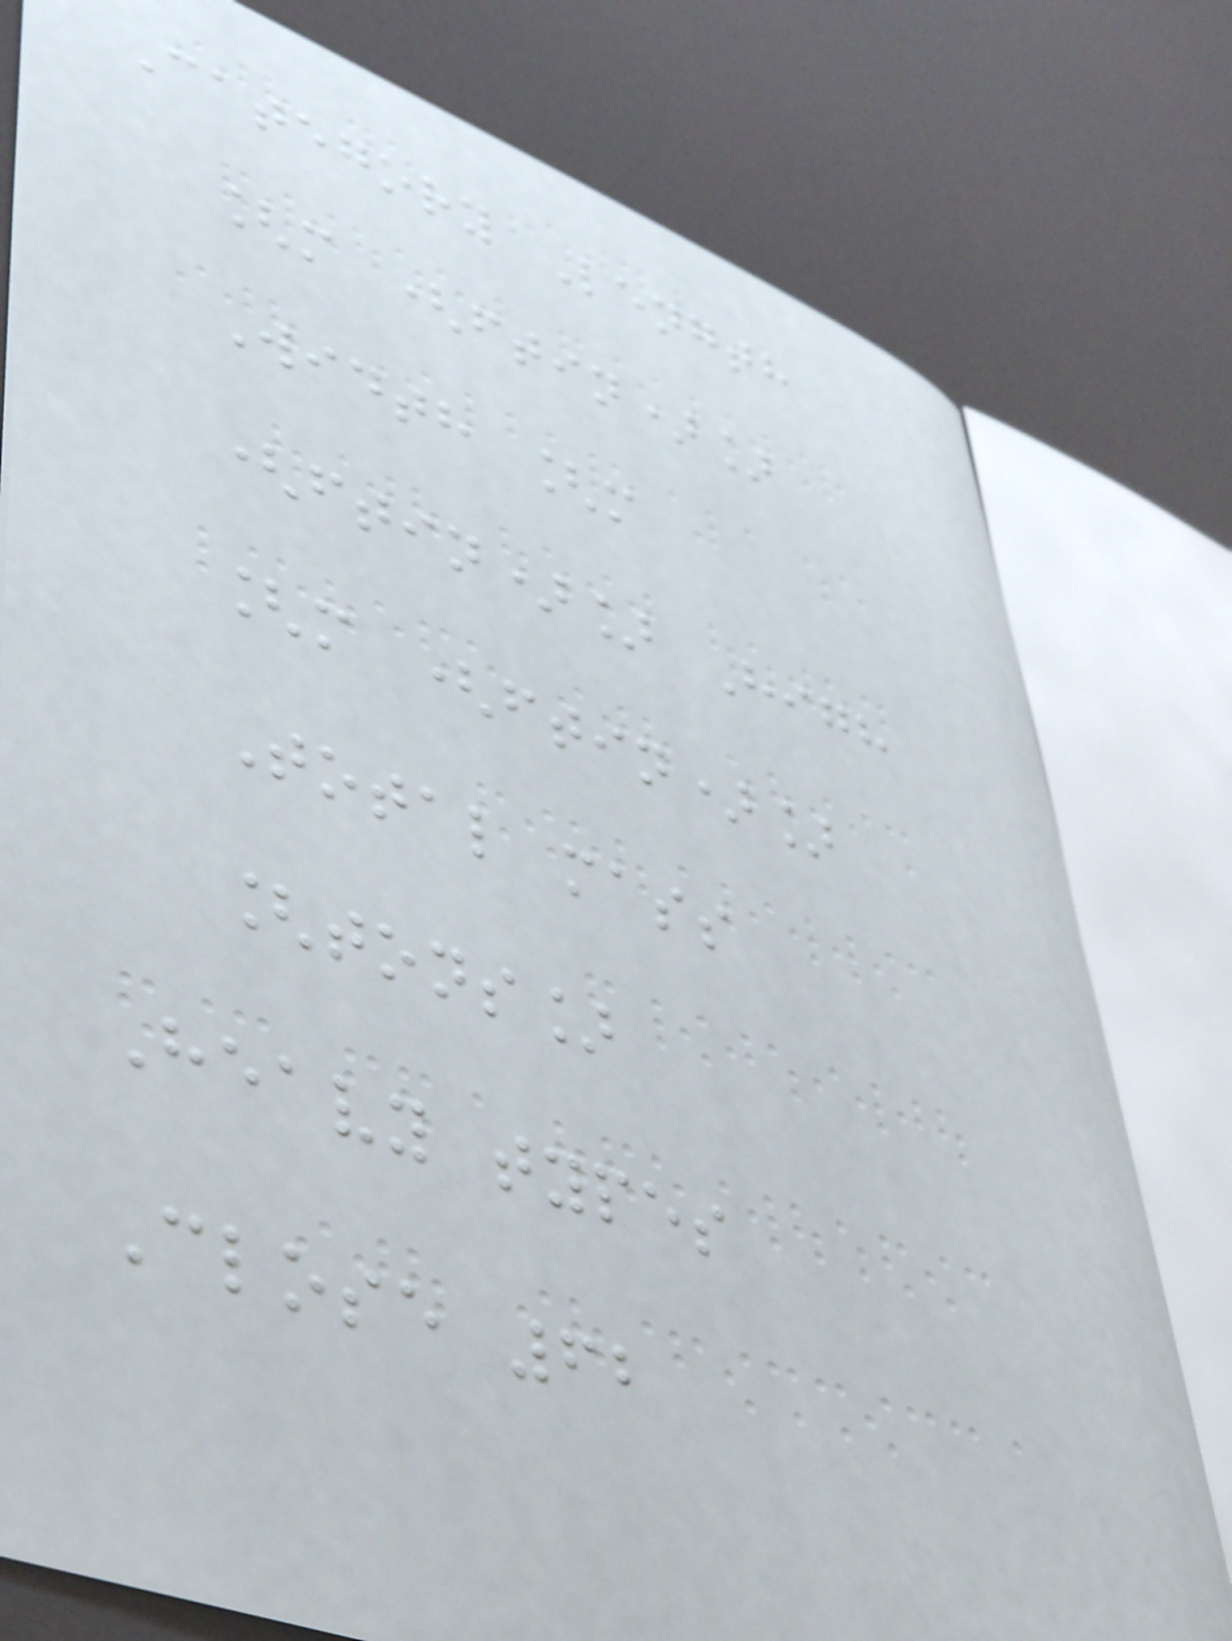Category Length
[m (ftin)]
Width [m
(ftin)] High
[m (ftin)]
Total mass
[tons]
Heavy types
Close 62
